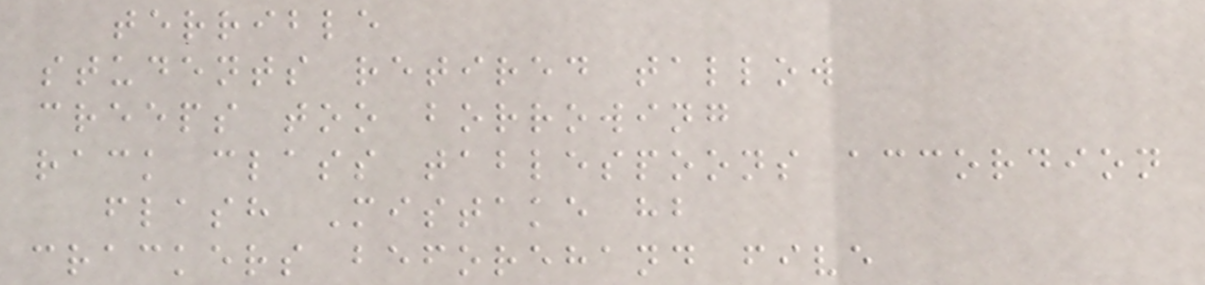terrible
students retired tallow
creeps too borrowing
rack class tablespoons accordion
flash Mistake hb
crackers beforehand five
